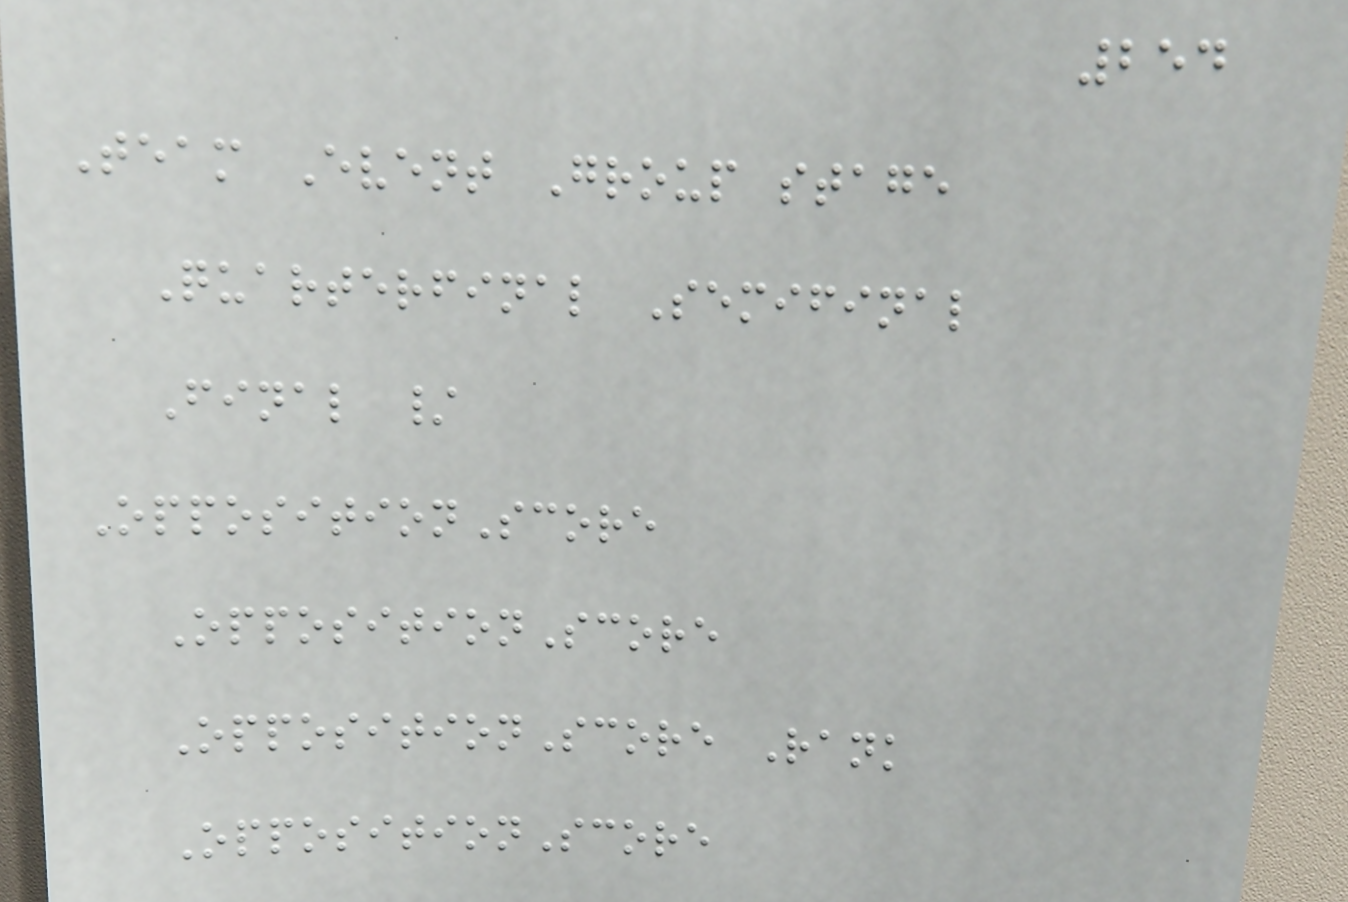254
Team Event Group stage
Quarterfinal Semifinal
Final /
OppositionScore
OppositionScore
OppositionScore Rank
OppositionScore
